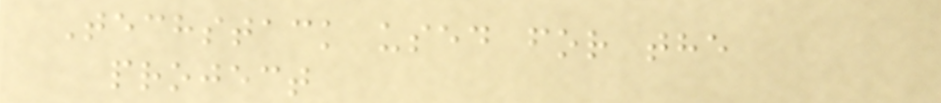Techstack used for the
project
